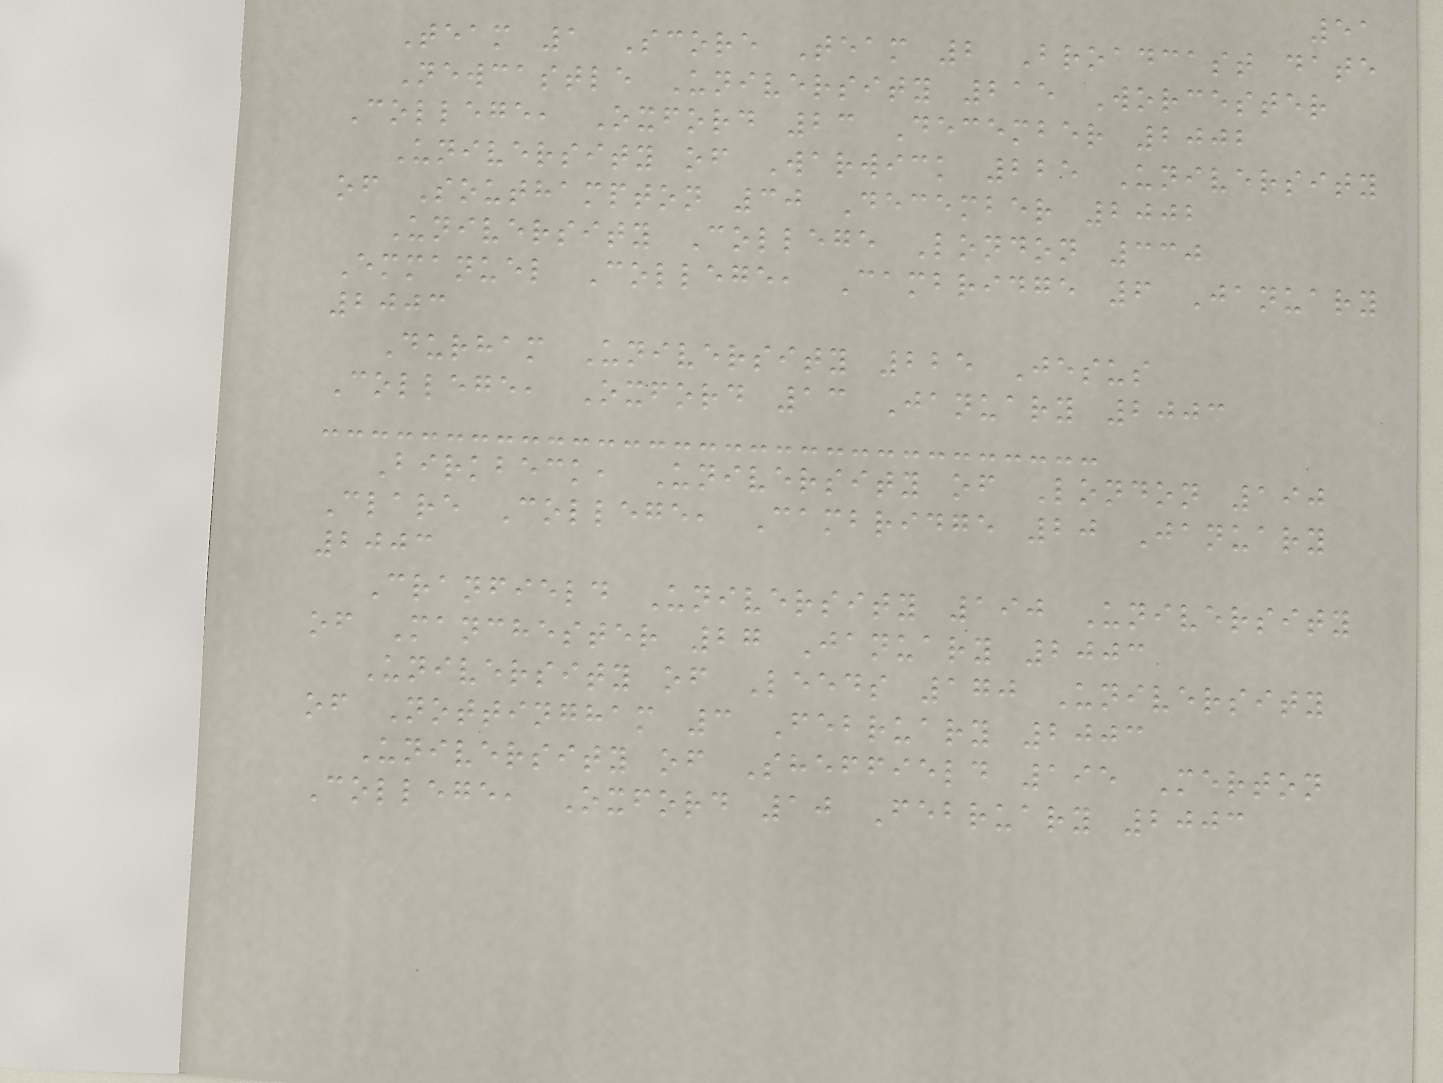51
Team 1 Score Team 2 Broadcast date
Newcastle University 215 Worcester
College, Oxford 23 December 2002
University of Warwick 225 University
of Southampton 30 December 2002
University College London 330
Emmanuel College, Cambridge 6 January
2003
Durham University 225 Jesus
College, Oxford 13 January 2003
Birkbeck, University of London 190
Clare College, Cambridge 20 January
2003
Cranfield University 190 University
of Manchester 27 January 2003
University of Leeds 170 University
of Nottingham 3 February 2003
University of Sheffield 195 Merton
College, Oxford 10 February 2003
